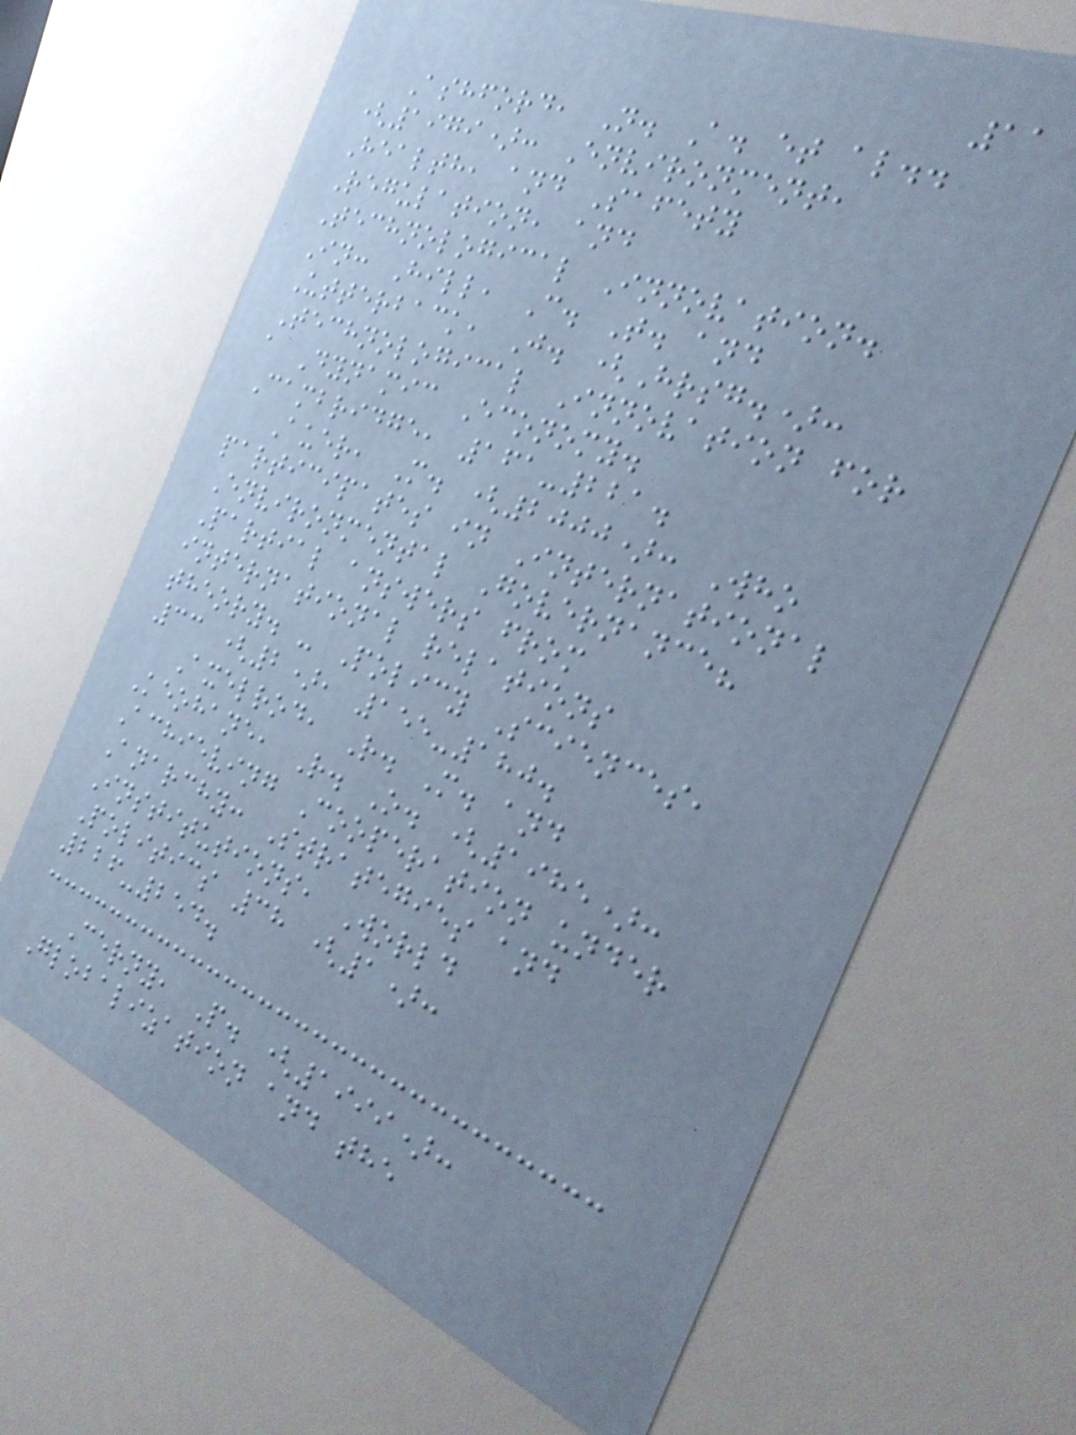11
Ashford, N. A. et al..
(1979): Environment,
Health, and Safety
Regulation, and
Technological Innovation.
In: Hill, C. T. and
Utterback, J. (Hrsg.):
Technological Innovation for
a Dynamic Economy.
Cambridge, 161-221.
Auer, M. (2000): Who
participates in International
Environmental Governance?
Partial answers from
international relations
theory. - Policy Sciences,
33 (2), 155-180.
Axelrod, R. M. and
Keohane, R. O. (1985):
Achieving Cooperation under
Anarchy: Strategies and
Institutions, World
Politics 38 (1):
226-254.
Cerny, P. (1999):
Globalization and the
